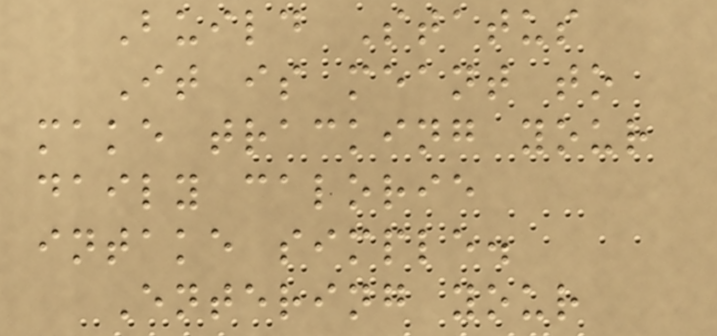Build Status
It is meant to
make tracking your
daily calorie
intake simple.
Entering your
